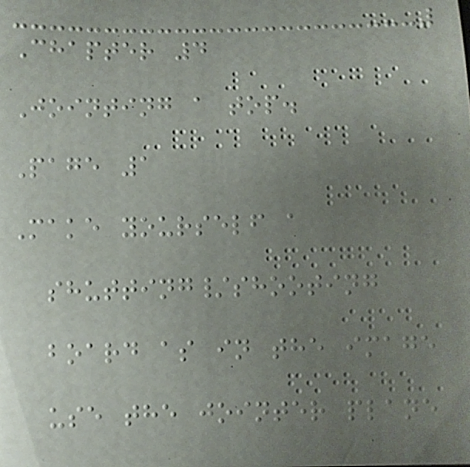Chapter 4
Jointing a top.
Page 1
Make yourself a
shutting/shooting
board as in the image
use the jointer plane
